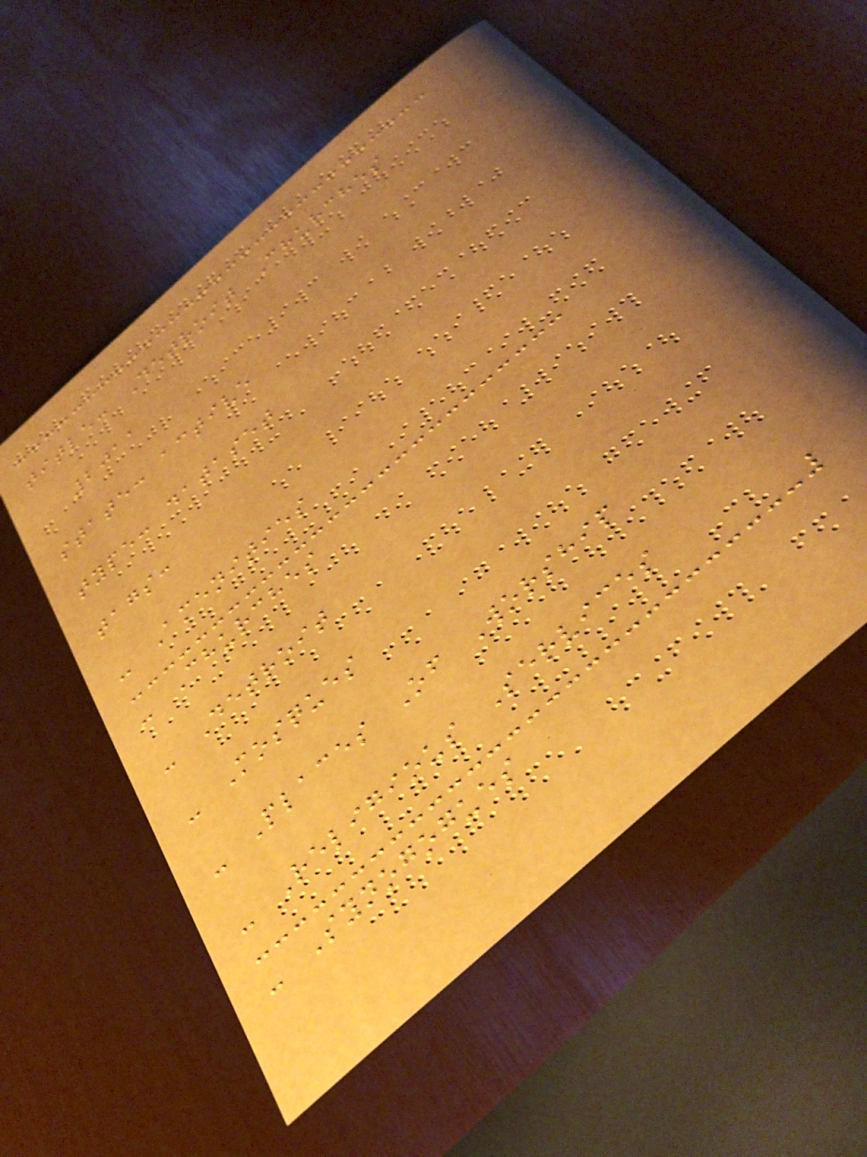title: Detroit Churches
2011
state: active
type: dataset
tags:
- Amenities
- Churches
- Detroit
- Mosques
- Places Of Worship
- Religious Services
- Synogogues
